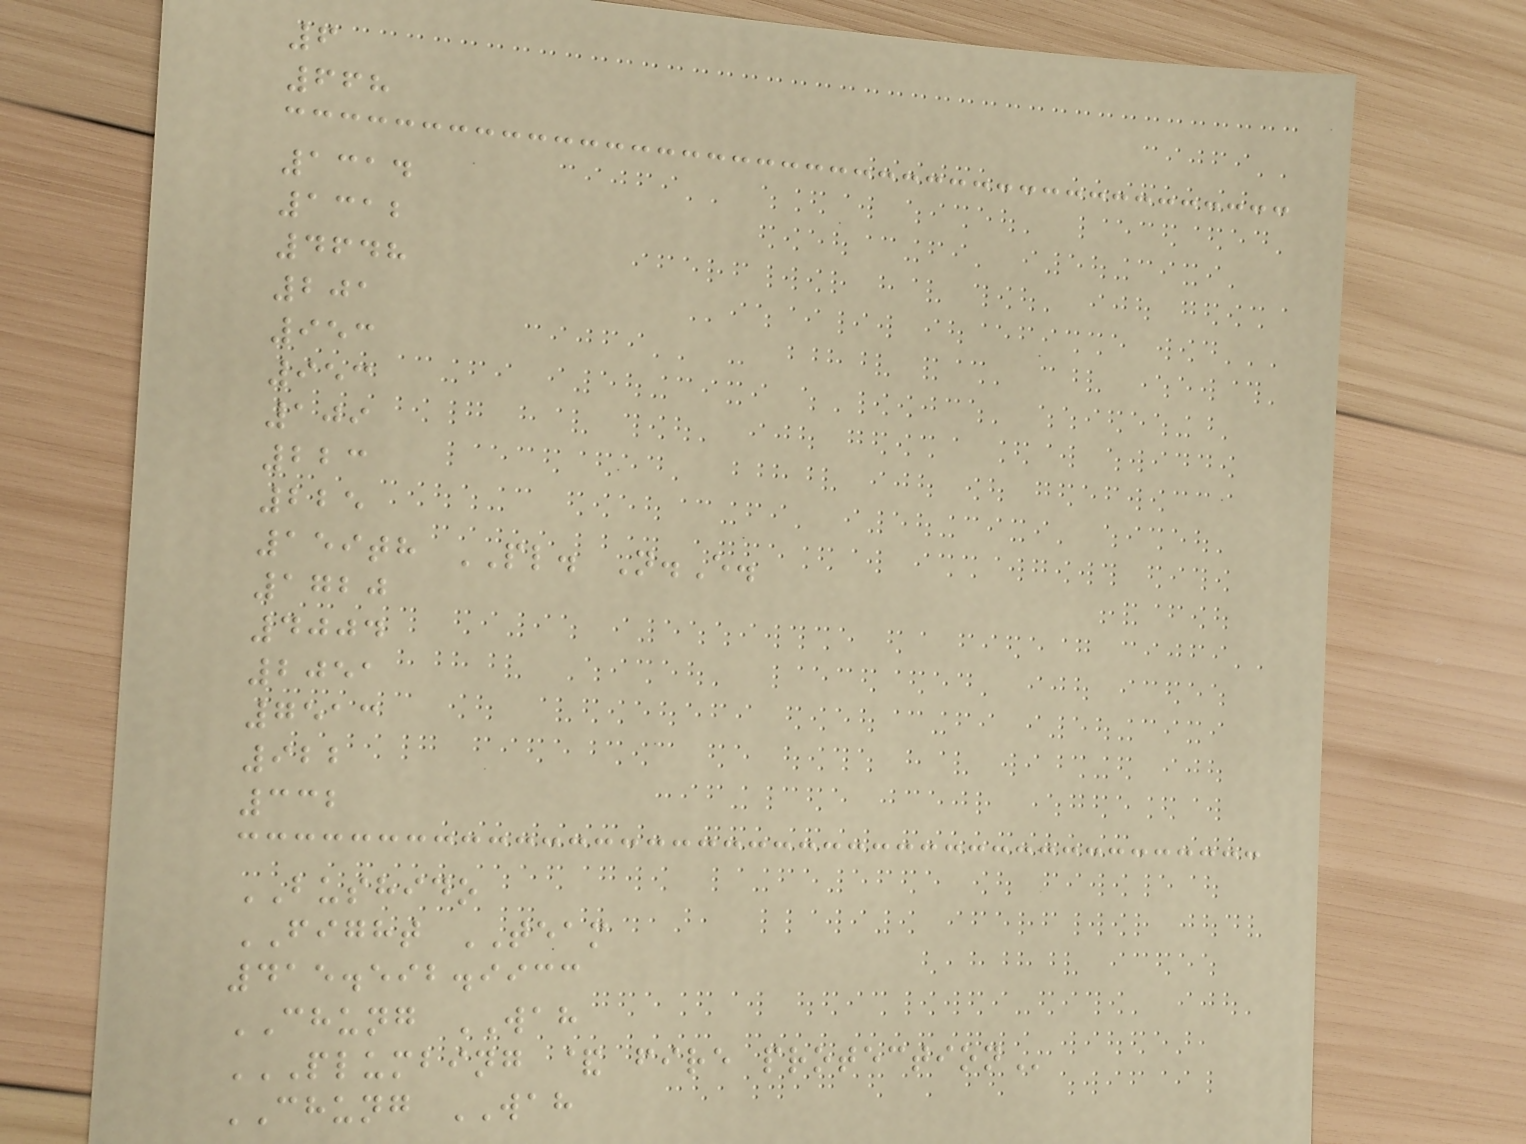6
668
1314
1312
4648
201
953
953
109
223
225
159th PL. N.E.
1720
4004
2051
7513
922
332
BUSHIDO
FIGHT TEAM
415.592.9933
CHUNG WAH
PLUMBING & FIRE PROTECTION
CHUNG WAH
